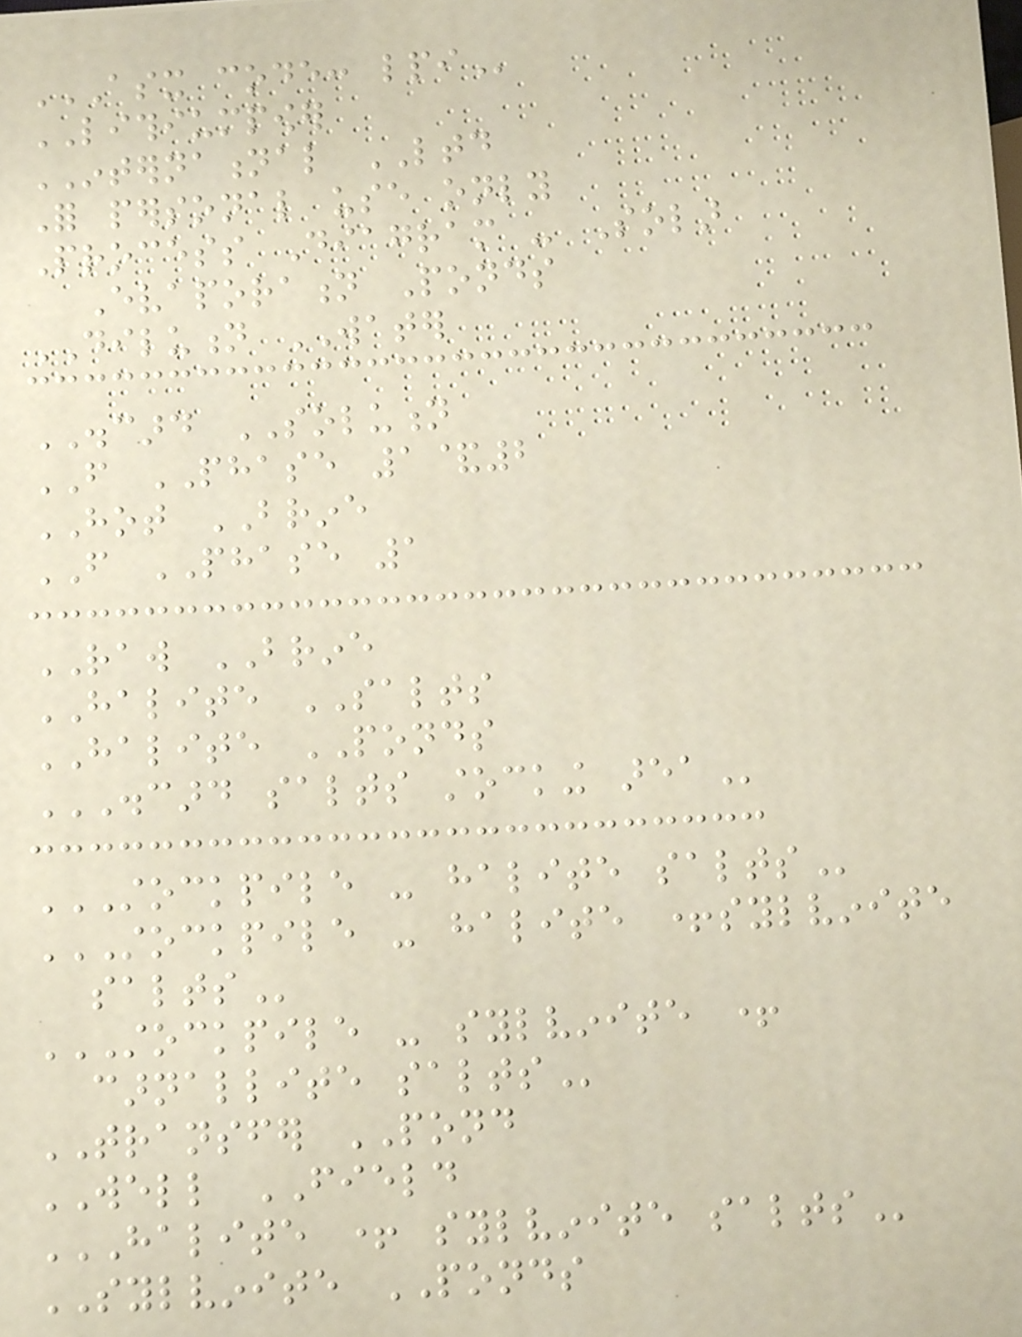ASX CODE: LPI
LITHIUMPOWER
INTERNATIONAL LTD
For personal use only
Process Diagram - Solar
Evaporation Ponds
DILUTION WATER
DISCARD SOLUTION
FROM PHASE 1&2
HOT BRINE
FROM PHASE 1
RAW BRINE
HALITE SALTS
HALITE PONDS
DISCARD SALTS STOCKING AREA
STOCKPILE - HALITE SALTS
STOCKPILE - HALITE +SYLVINITE
SALTS
STOCKPILE - SYLVINITE +
CARNALLITE SALTS
TRANSFER POND
WELL FIELD
HALITE + SYLVINITE SALTS
SYLVINITE PONDS
